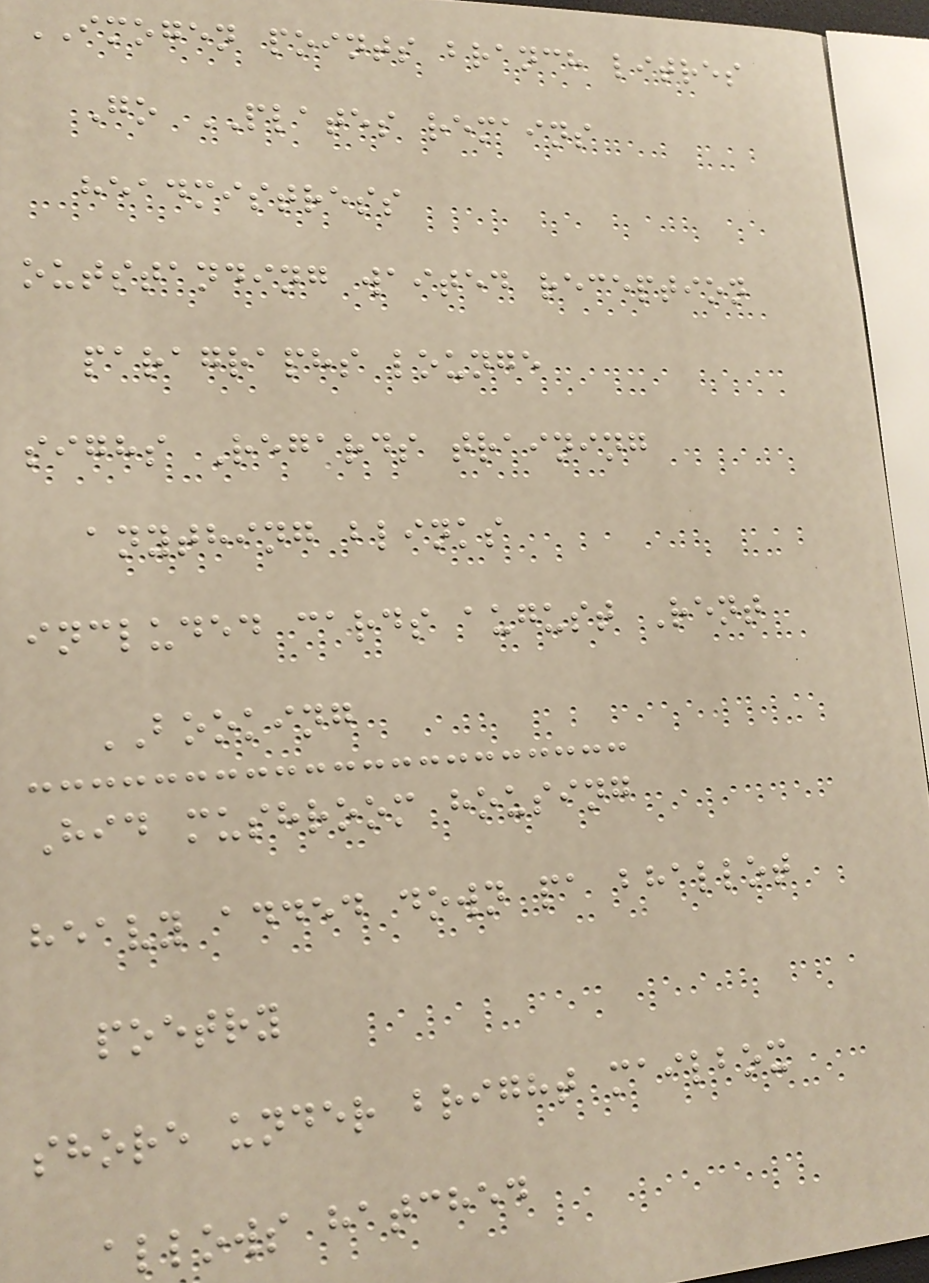IMOGEN points branch litres
Go PLATES remains
headmistress
outstanding waited reception
paragraphs lounge
sighs Regards training
anything blinks
included cards august Rent
BOOKING
Hid mushroom housing
heavy added down pa bhallot
poetry
shore under bright mailbox
allows hatched
